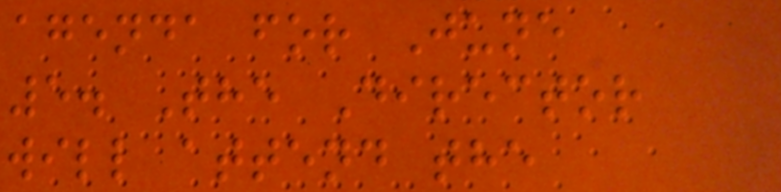agenda for June
5. The Director
will attend the
